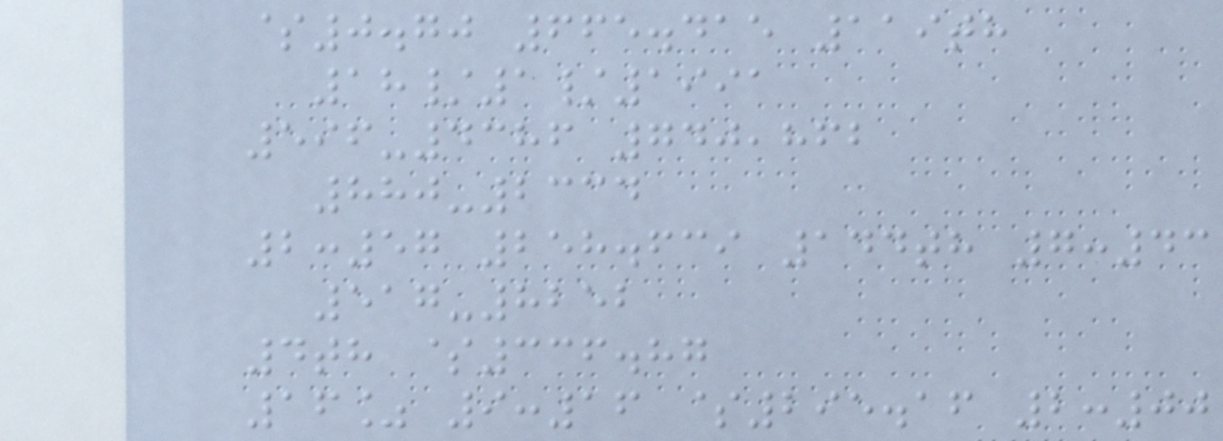$0.70 665.415 119th
18/1/1991
596-4386 740,862
880-2334
2:57 258.639 144th 7:43
517-8252
4th $336.87
16% 9:16 $295.16 2:00
